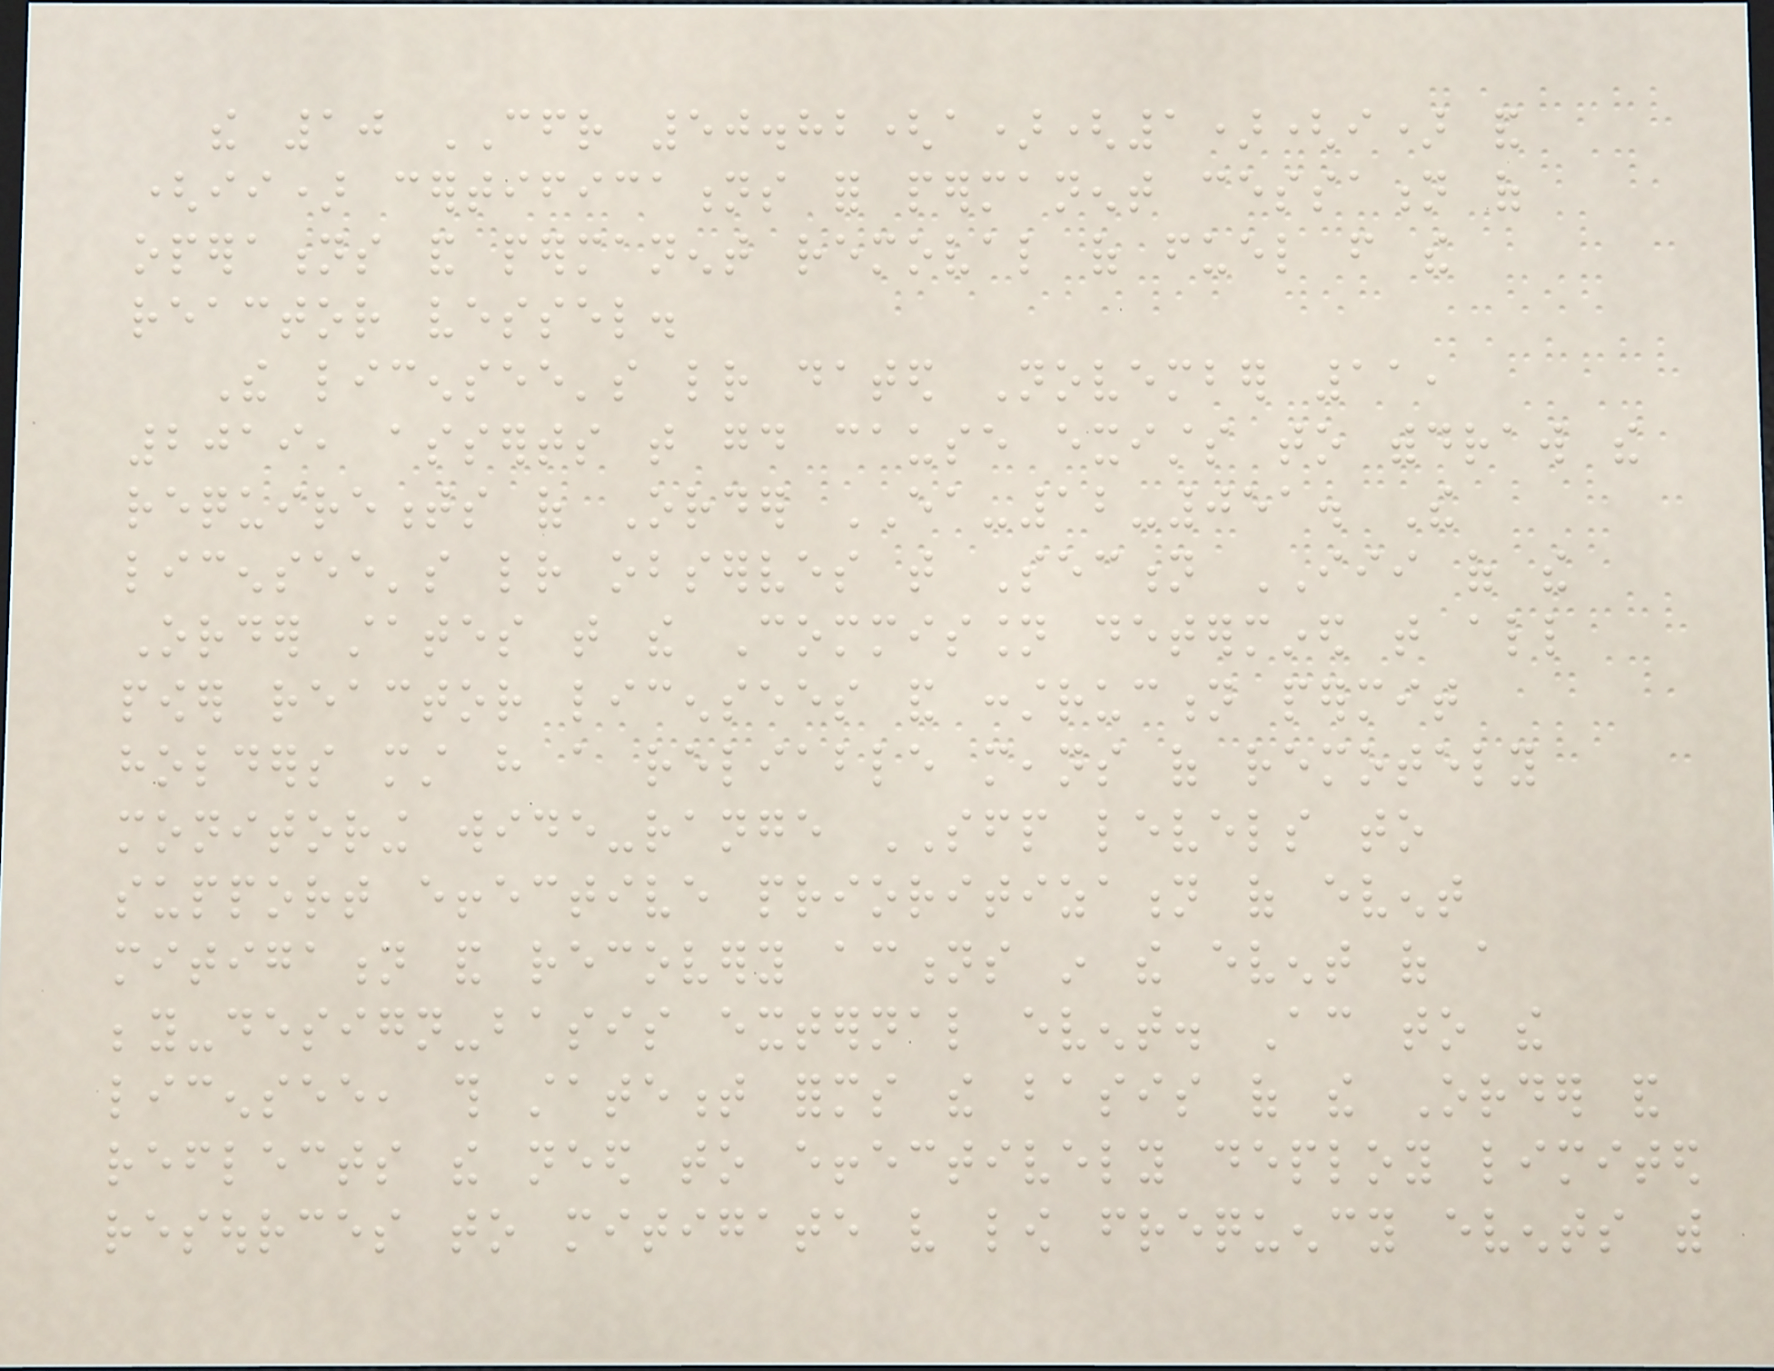the 10 CFR 50.82(a)(1)(i) and
(ii) certifications for permanent cessation of
operations and permanent removal of fuel from the
reactor vessel.
The licensee's letter dated November 11,
2019, asserts that good cause exists to withdraw the
requirements of Order EA-12-051. The
licensee's letter observes that Section III of the
Order states that the Commission determined that all
power reactor licensees and construction permit
holders must have a reliable means of remotely
monitoring wide-range SFP levels to
support effective prioritization of event
mitigation and recovery actions in the event of a
beyond-design-basis external event. According to the
licensee, this statement forms the basis of the Order and
reflects the need to effectively deploy limited
resources to mitigate very low frequency events with
